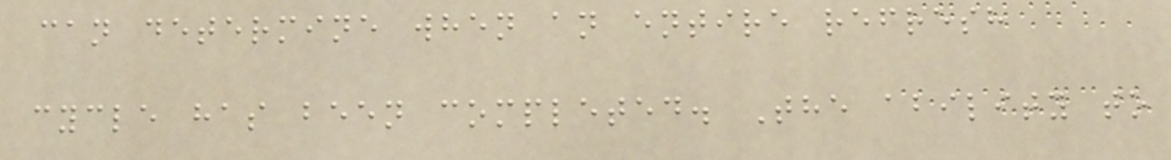can determine when an entire refresh
cycle has been completed. The ability to
